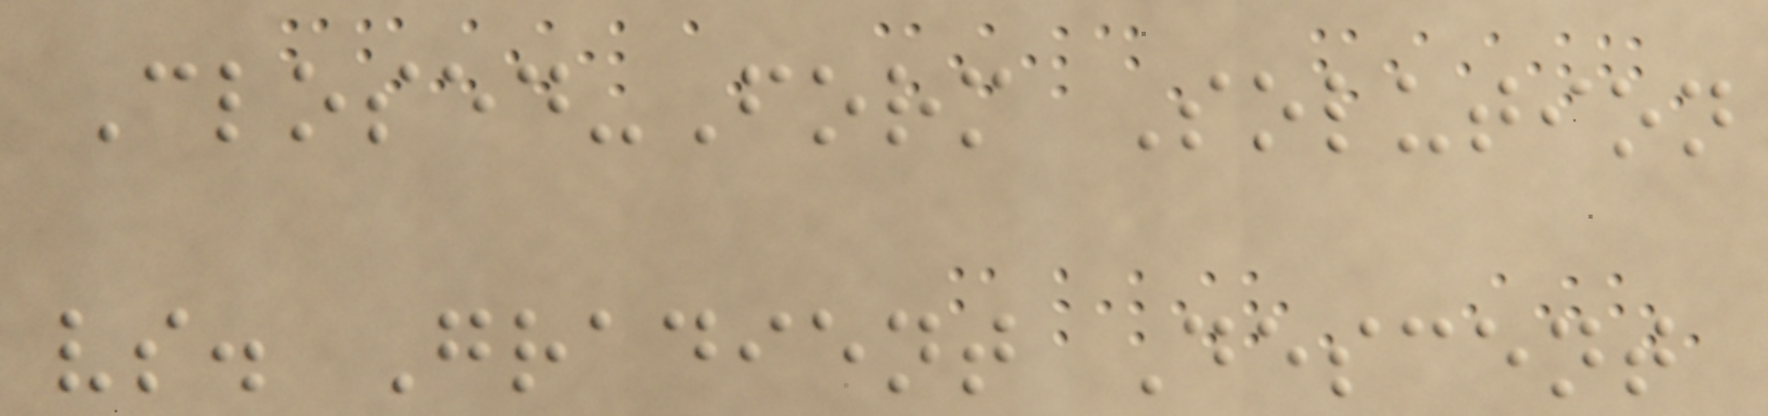Closed-Form Solution
vs. Gradient Descent
